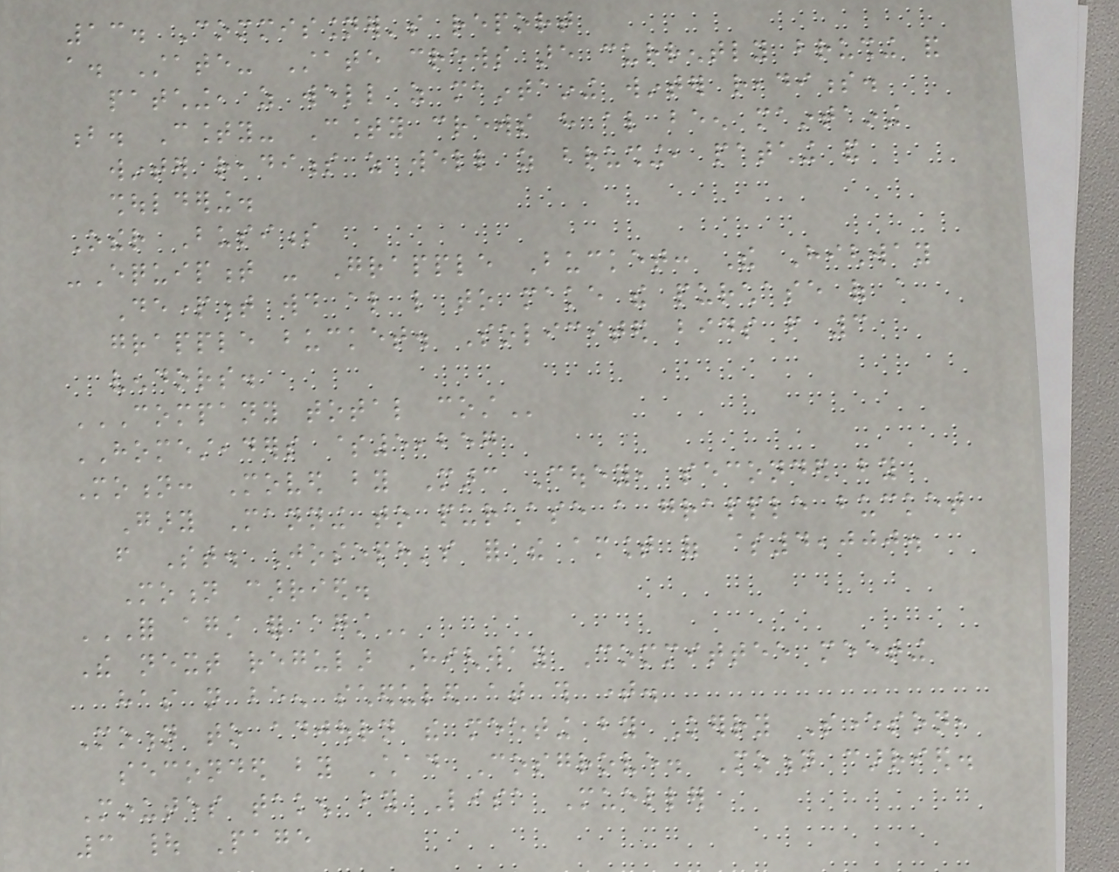13. Commissioner's report
a. State- State crews are currently brushing and
patching, as well as maintaining winter readiness.
b. County- County crews have also been maintaining
winter readiness as well as brushing, patching and
shouldering.
Other Business
-Equipment - Grapple Bucket: The Highway
Department would also like to make the purchase of a
grapple bucket. Solicited bids from 3
vendors.
COMPANY TOTAL COST
HOMESTEADERS $5,257
Motion: Moved by Marc Couey, seconded by
Gary Manning to purchase a grapple bucket
from St. Joseph's for the amount of $4,000.
Motion carried.
FOR AGAINST FOR AGAINST
The next regular Highway Committee meeting
has not been scheduled at this time.
Motion to adjourn the meeting by Kerry Severson,
seconded by Chad Cosgrove. Motion carried.
Minutes taken by Lisa Mueller
3 | Page
